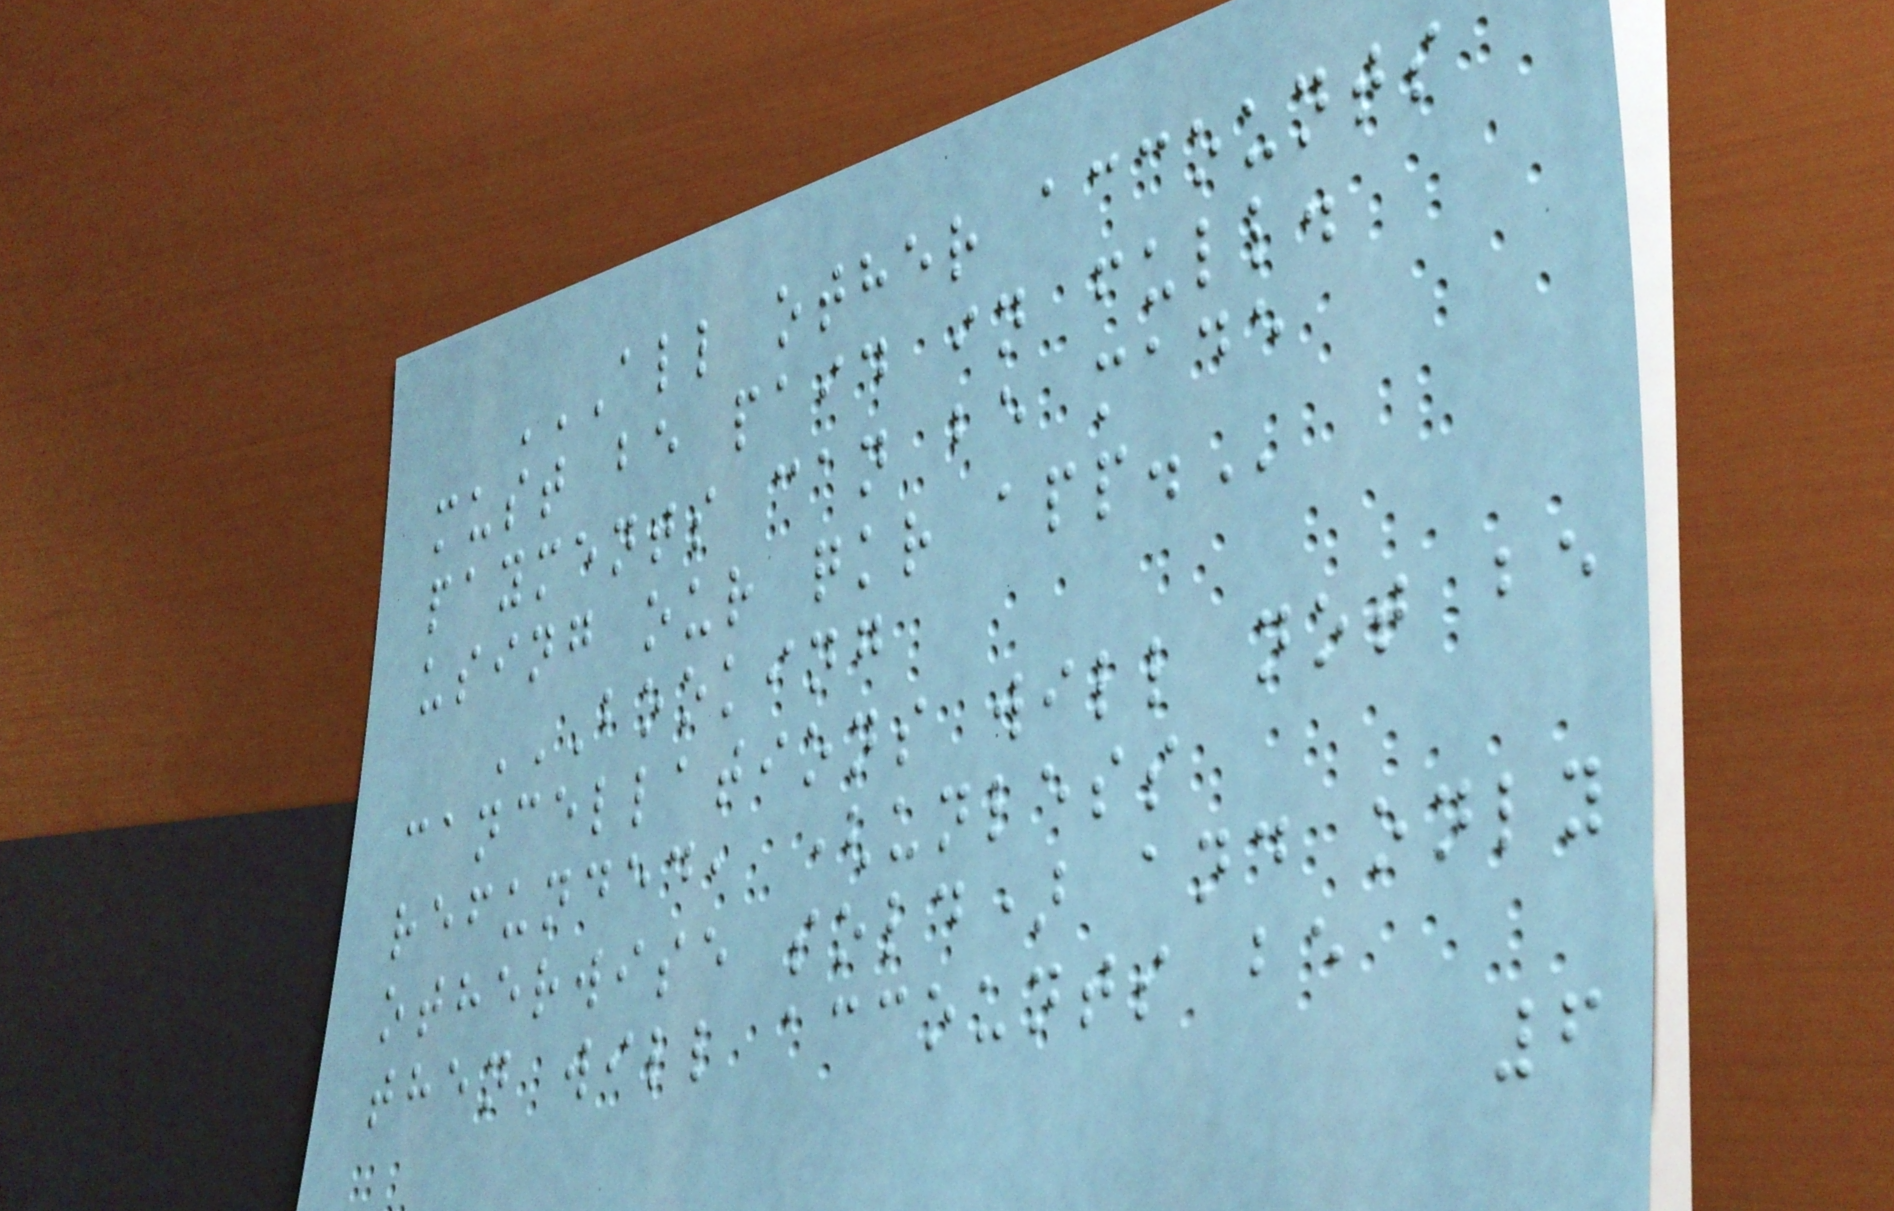ALL OTHER ACCOUNTS
MUST BE PAID IN FULL.
PAYMENTS CAN BE MADE
USING OUR QKR APP.
BOOKING
CANCELLATIONS WILL NOT BE
REFUNDED, (UNLESS
OTHERWISE SOLD) AND ONLY
THEN WILL ACCOUNTS BE
6
